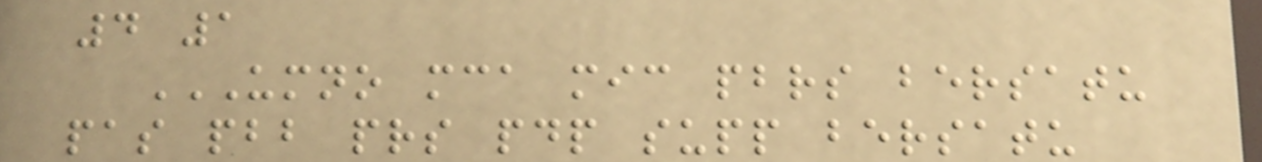4 1
UMNO MCA MIC PBRS BERSATU
PAS PBB PRS PDP SUPP BERSATU
